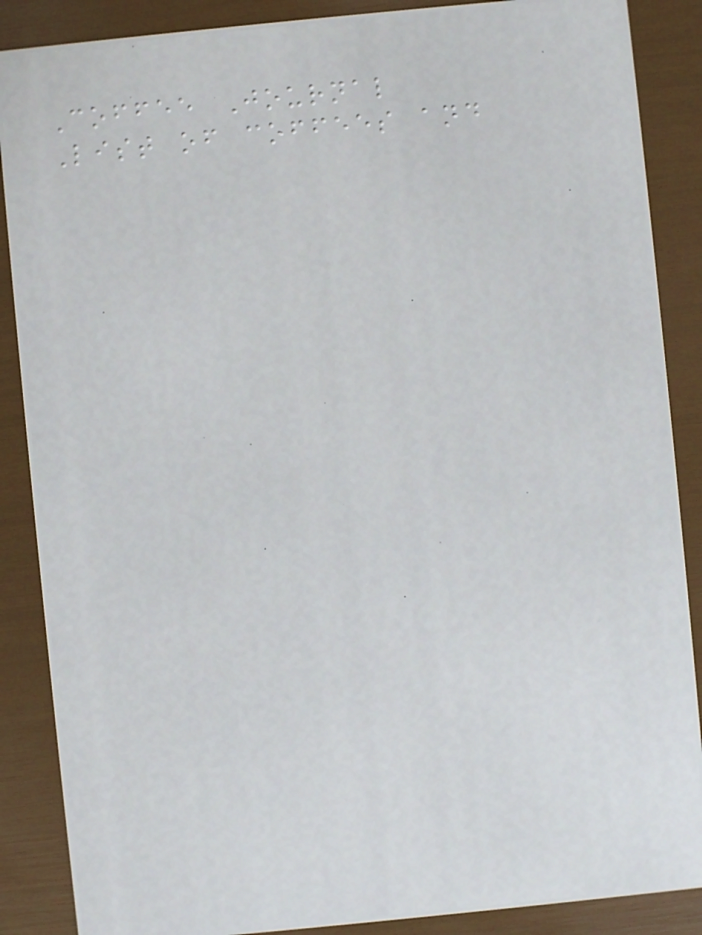Coffee Journal
List of coffees and
